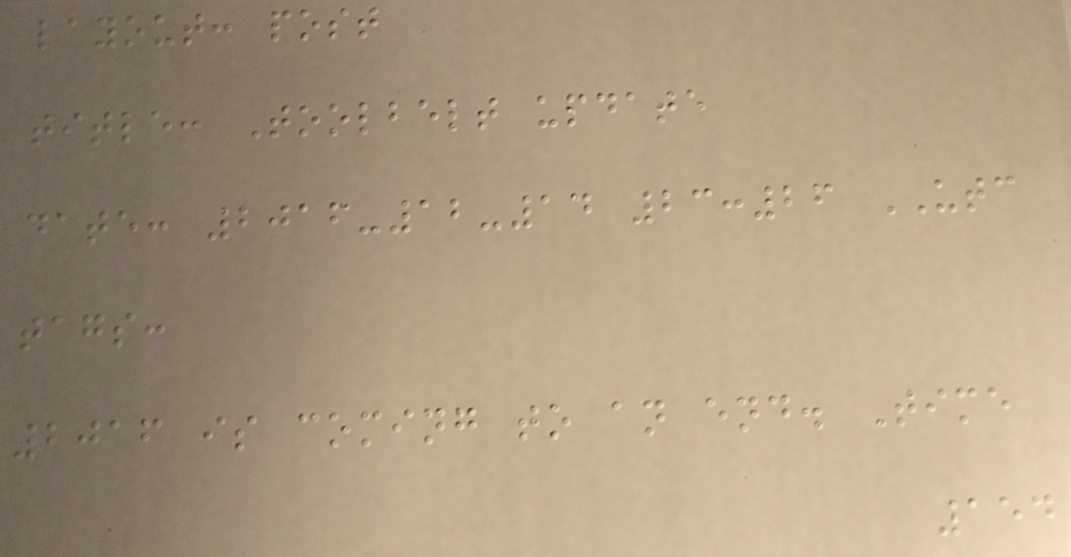layout: post
title: Toolbelt update
date: 2016-12-14 23:26 UTC
tags:
2016 is coming to an end. Time
154
